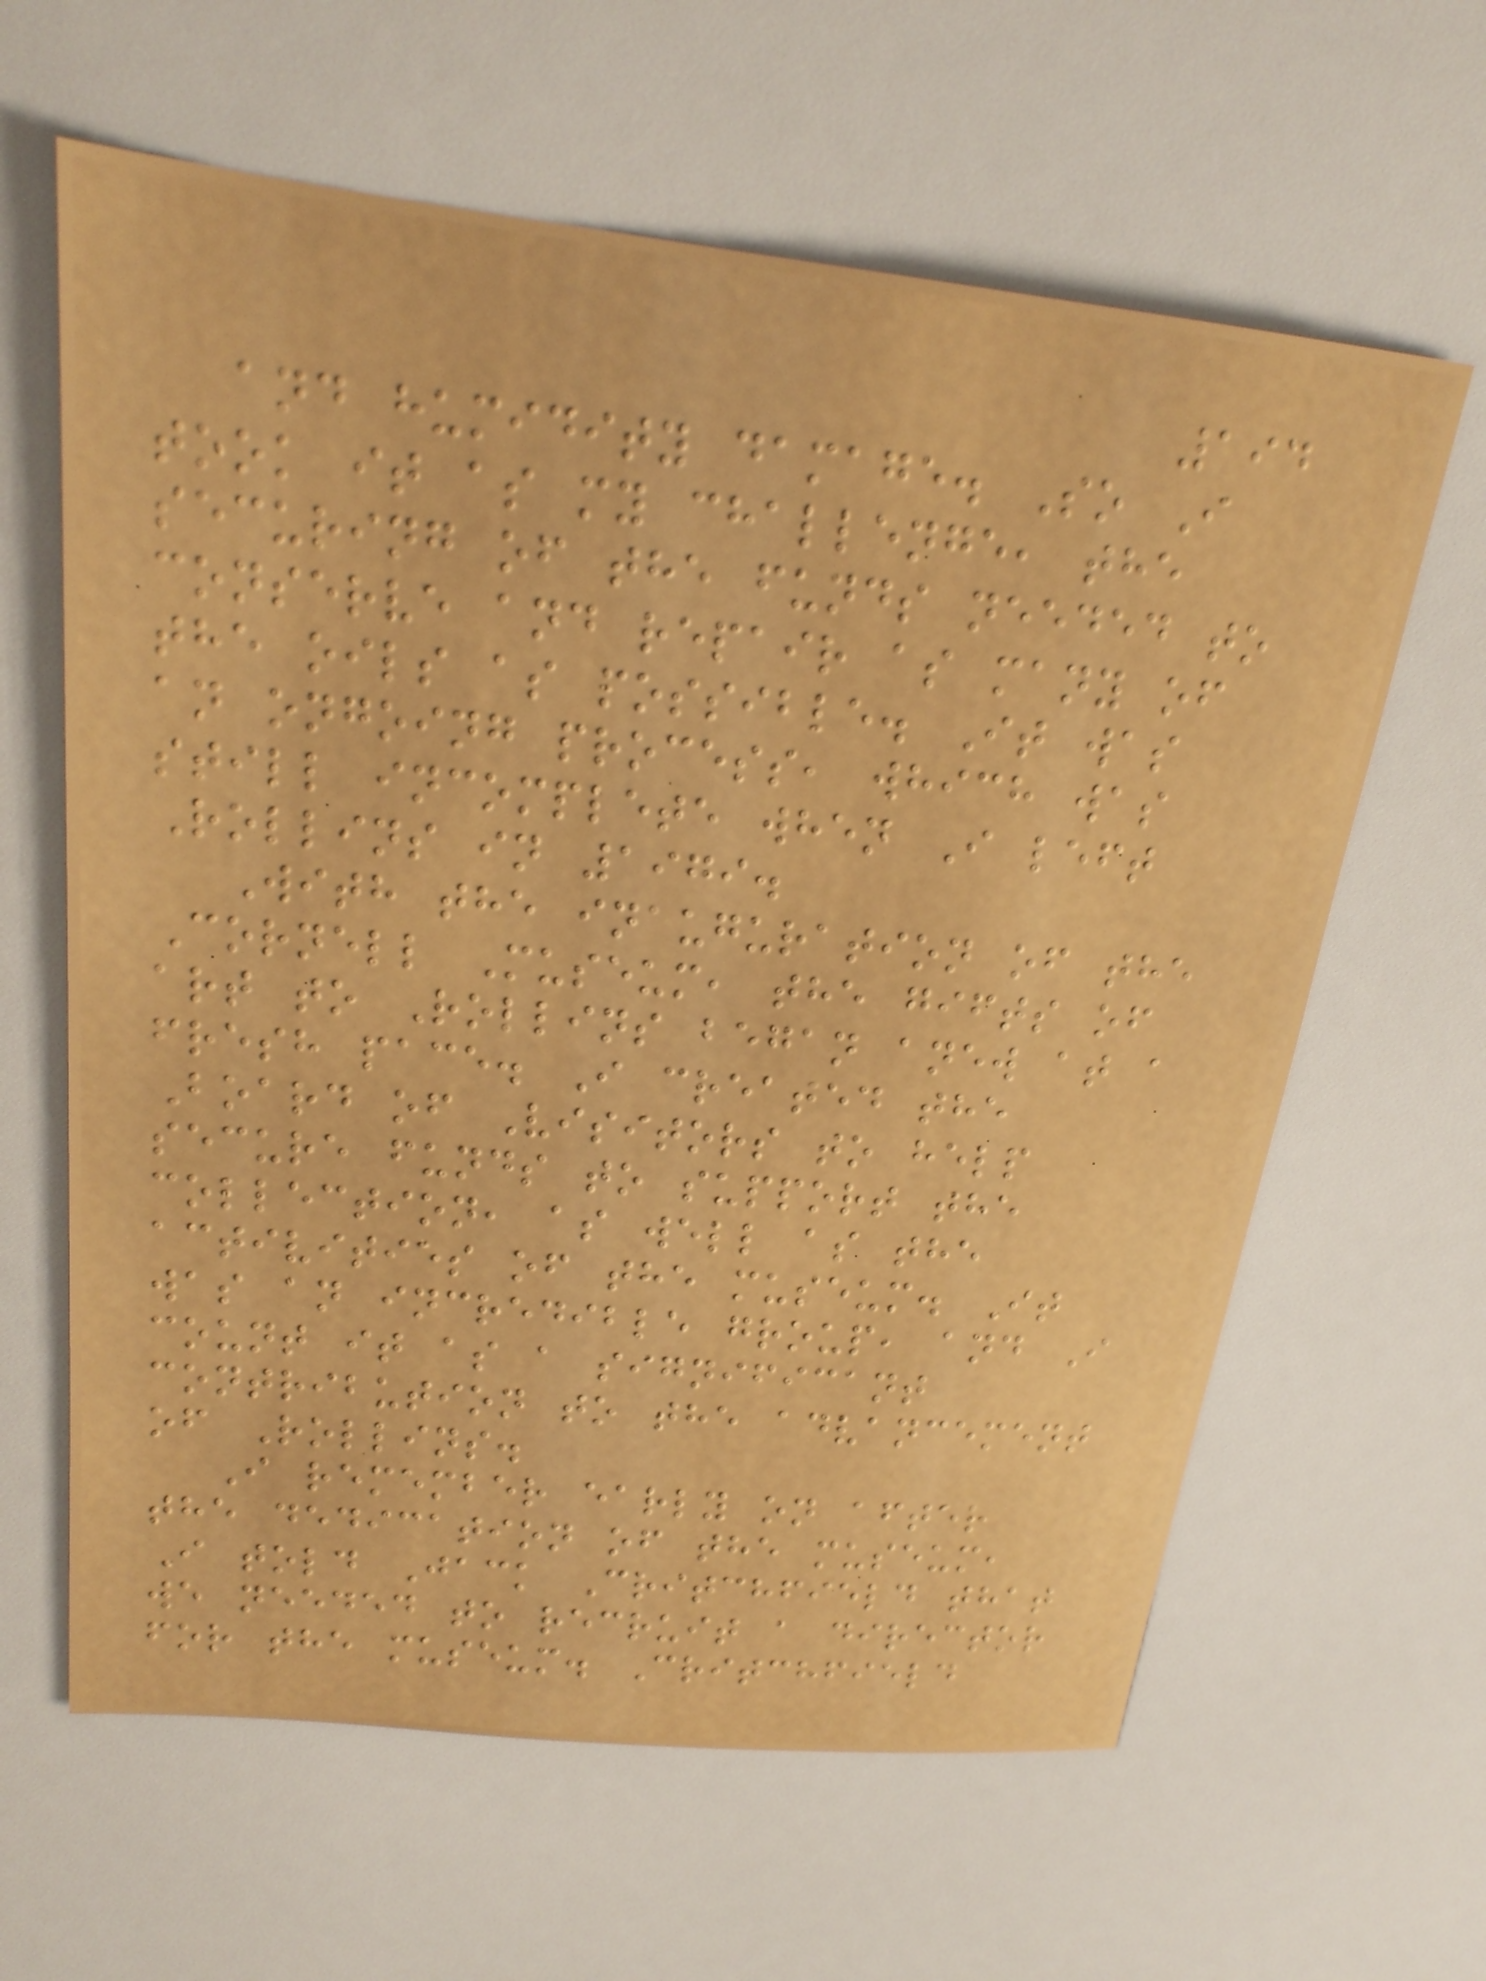194
and humidity damage. So I
took it as my challenge, the
securing of the funds needed to
conserve and repair as many of
the oils as possible. It was
an ongoing process, which was
still incomplete when I left
Rollins in 1979.
With the inauguration of the
Cornell Museum, the gifts of
art to Rollins began anew at a
fresh pace. I created the
Board of Visitors to help
secure funds to support the
collection, as well as the
activities of the museum. It
was an incredible group, and I
count it as a significant
contribution to the advancement
of Rollins.
I remember early on after
the dedication of the museum,
I told Jack Critchfield that
we needed to recruit a director
for the museum. Critchfield
